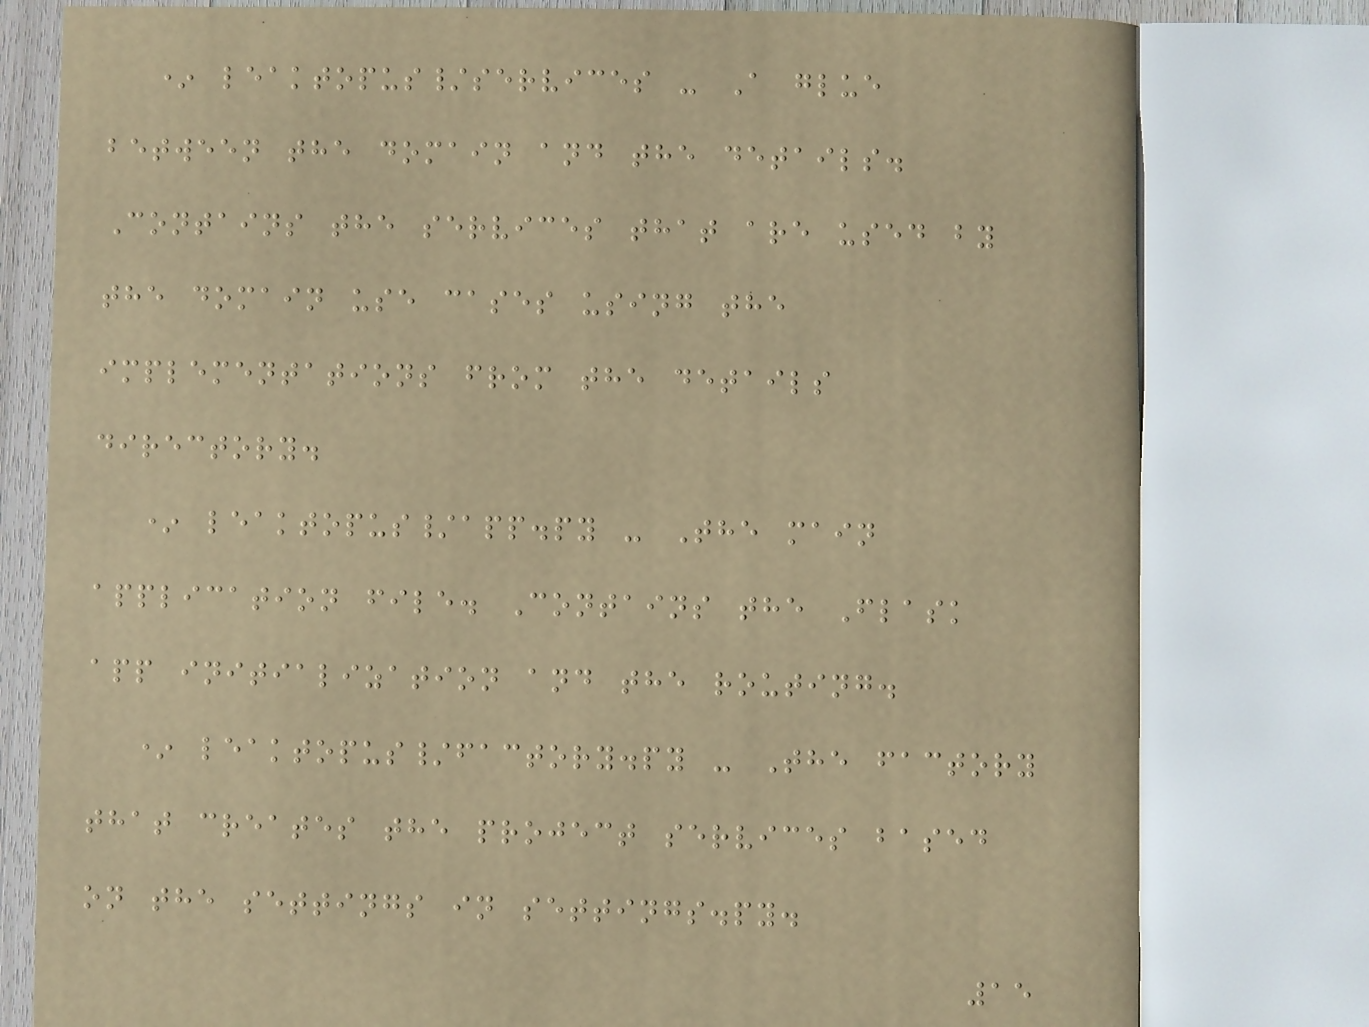* leaktopus/services - A glue
between the domain and the details.
Contains the services that are used by
the domain use cases using the
implementations from the details
directory.
* leaktopus/app.py - The main
application file. Contains the Flask
app initialization and the routing.
* leaktopus/factory.py - The factory
that creates the project services based
on the settings in settings.py.
15
